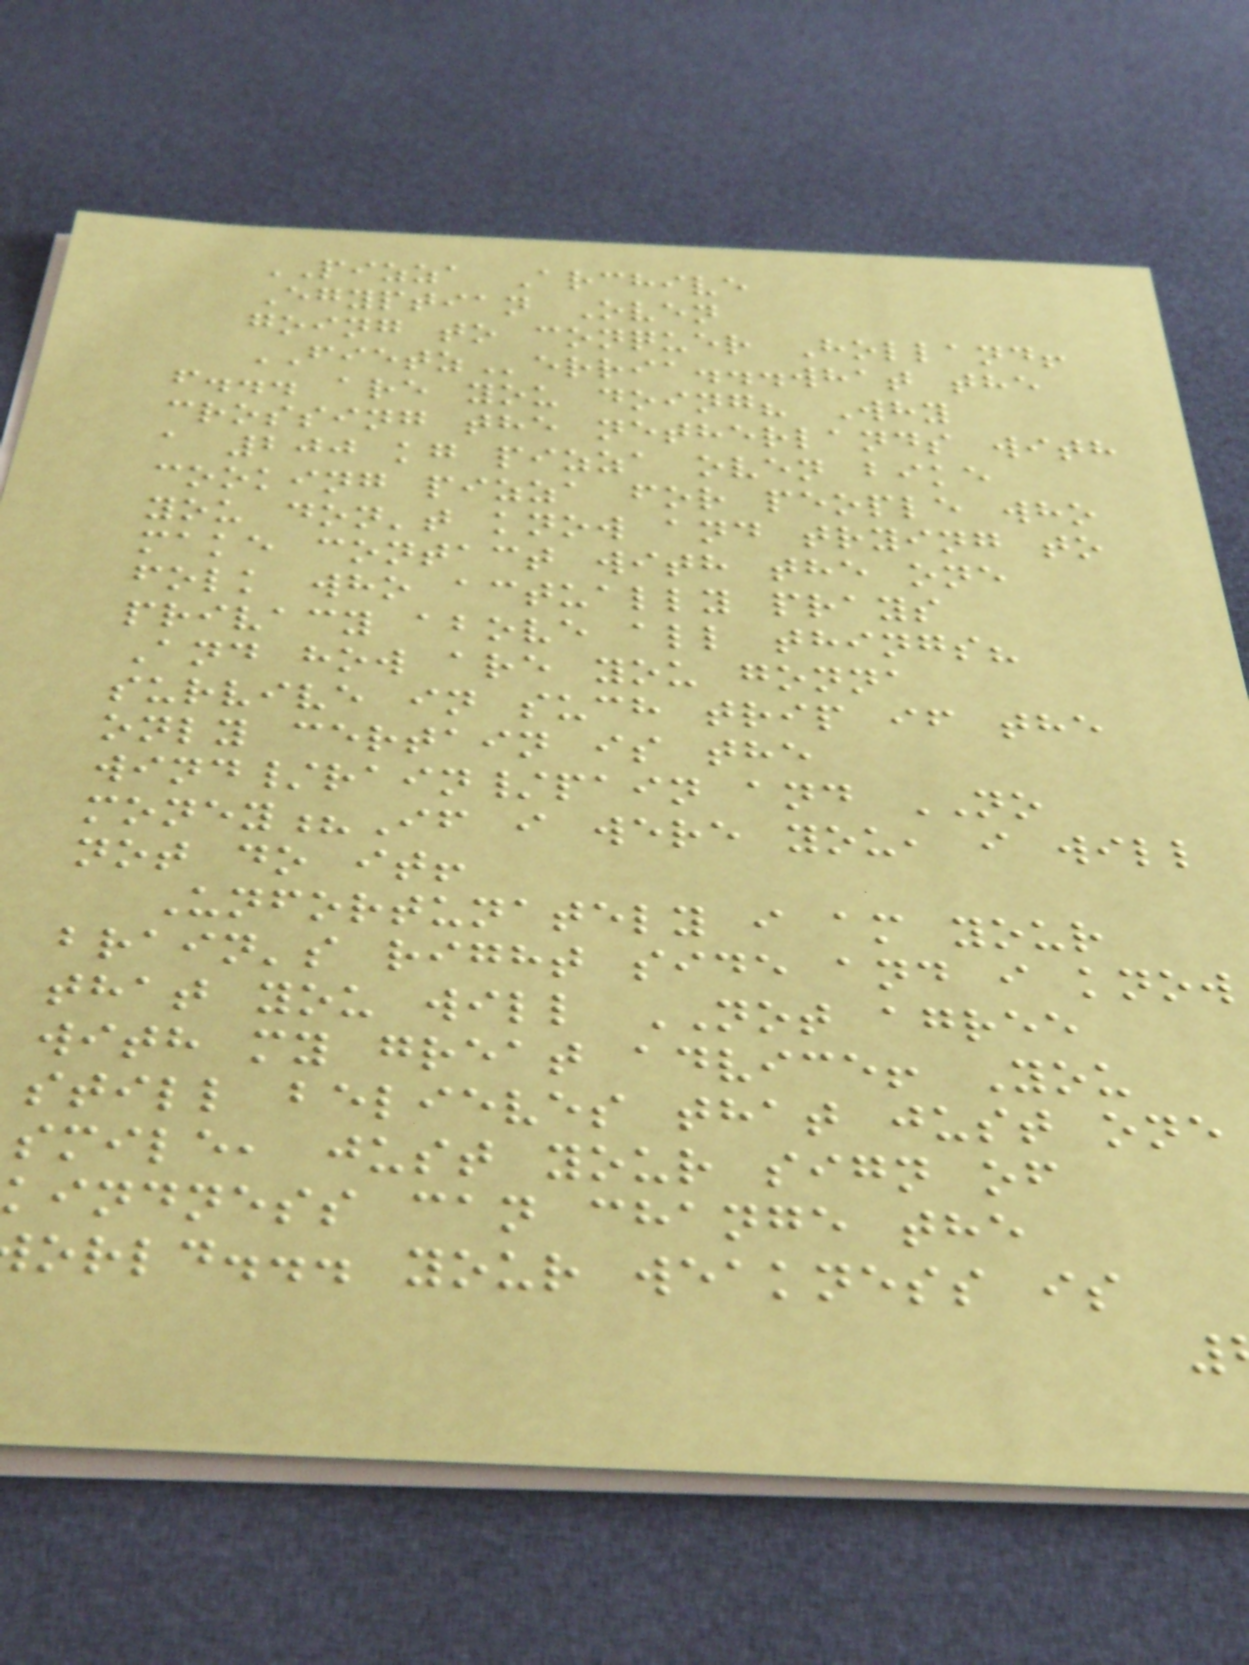PIZZA Archive
Egyptian Oven
going to conquer Holland!
FIETZerria...what the
f... are you doing? Why
crossing the netherlands with
a 200 kg pizza oven bike
cooking pizza for people who
you don't know and trying to
make contact with the one
folk who actually prays
privacy above all things?
And how are you gonna
survive in such trip if the
only certain is the
wind/rain/pain and NO
money?If i were you, i will
not do it!
Unfortunately i am your
brain's right side and i know
that you will NOT agree
with my great advice! You
still believes that just one
smile, just your sign of
kindness can change the
orld... your weakness is
